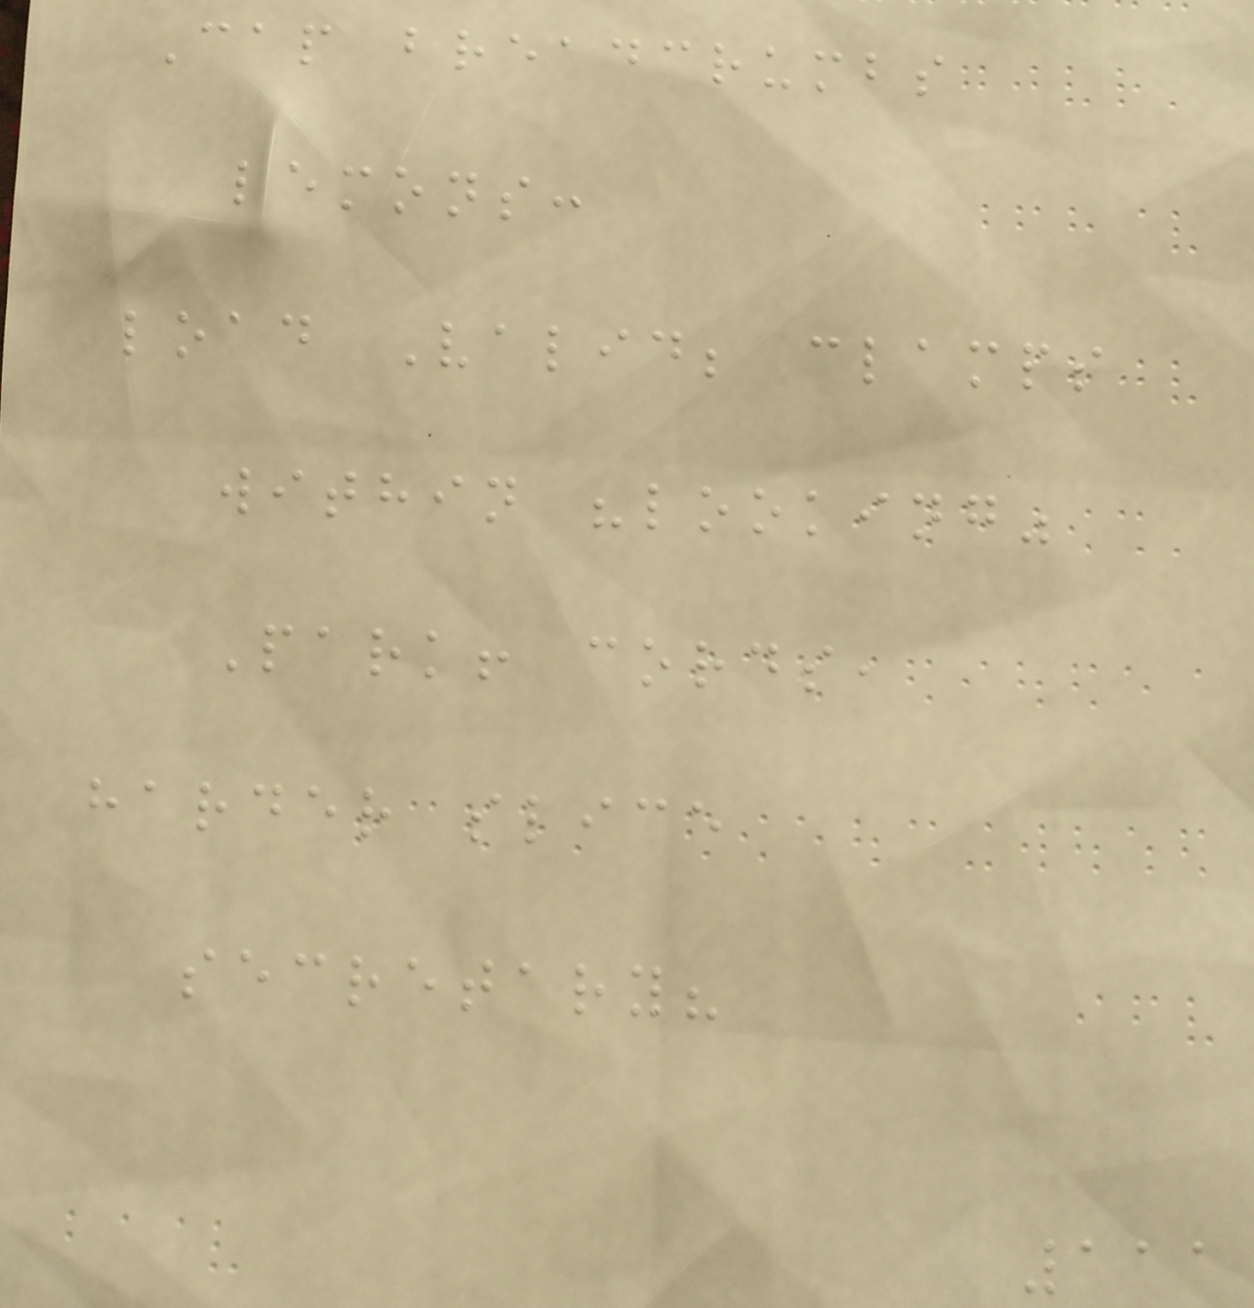Cap breadcrumbs
lemons:
load Valid; clamps
within "looking"
Park! cords,
harder slice
secretary?
111
